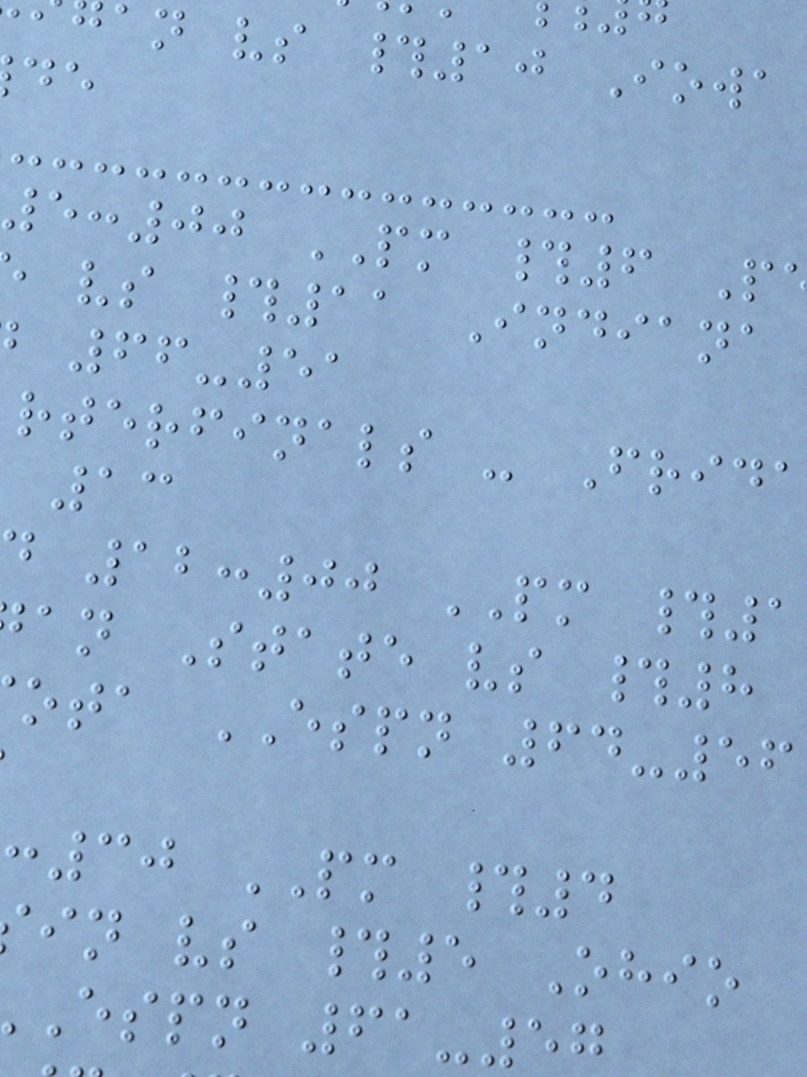an vs #10 Iowa
5:00 PM #6 P
vs #11 Indiana
66-51
rterfinals - Frida
12:00 PM #1
an State vs #8
ota ESPN 64-56
:30 PM #4
in vs #5 Ohio
espn 61-57
